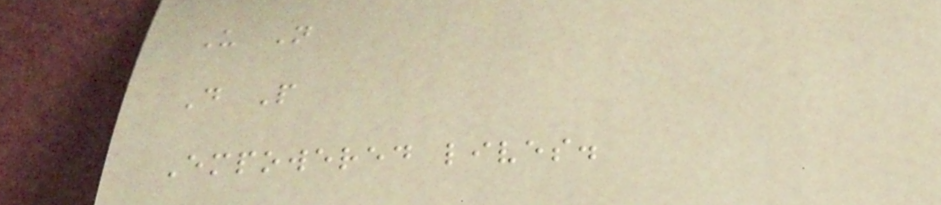U N
D P
Empowered lives.
